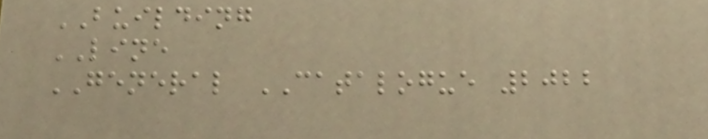BUILDING
LINE
GENERAL CATALOGUE 2022
